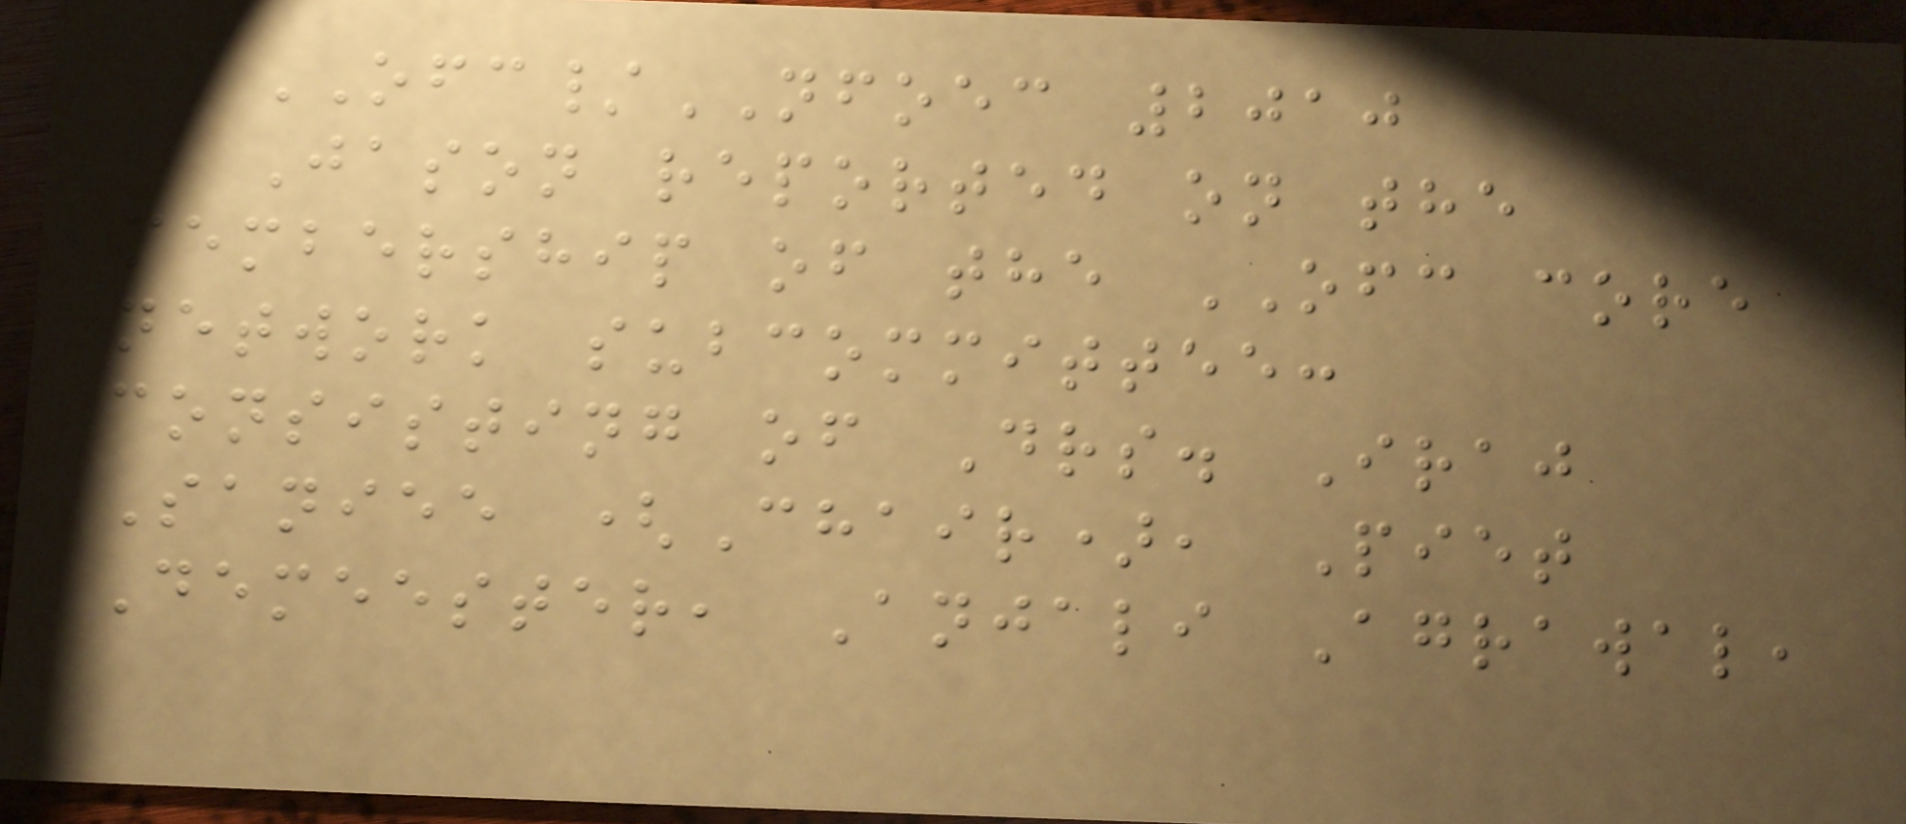OFC/NFOEC 2010
Jason reported on the
membership of the OFC core
network subcommittee:
consisting of Drs. Iraj
Saniee (Chair), Piet
Demeester, Anjali Agrawal,
